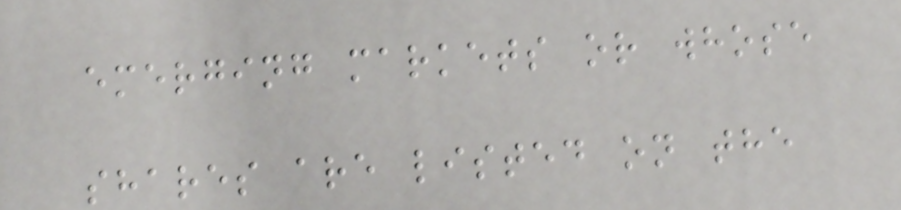emerging markets or whose
shares are listed on the
